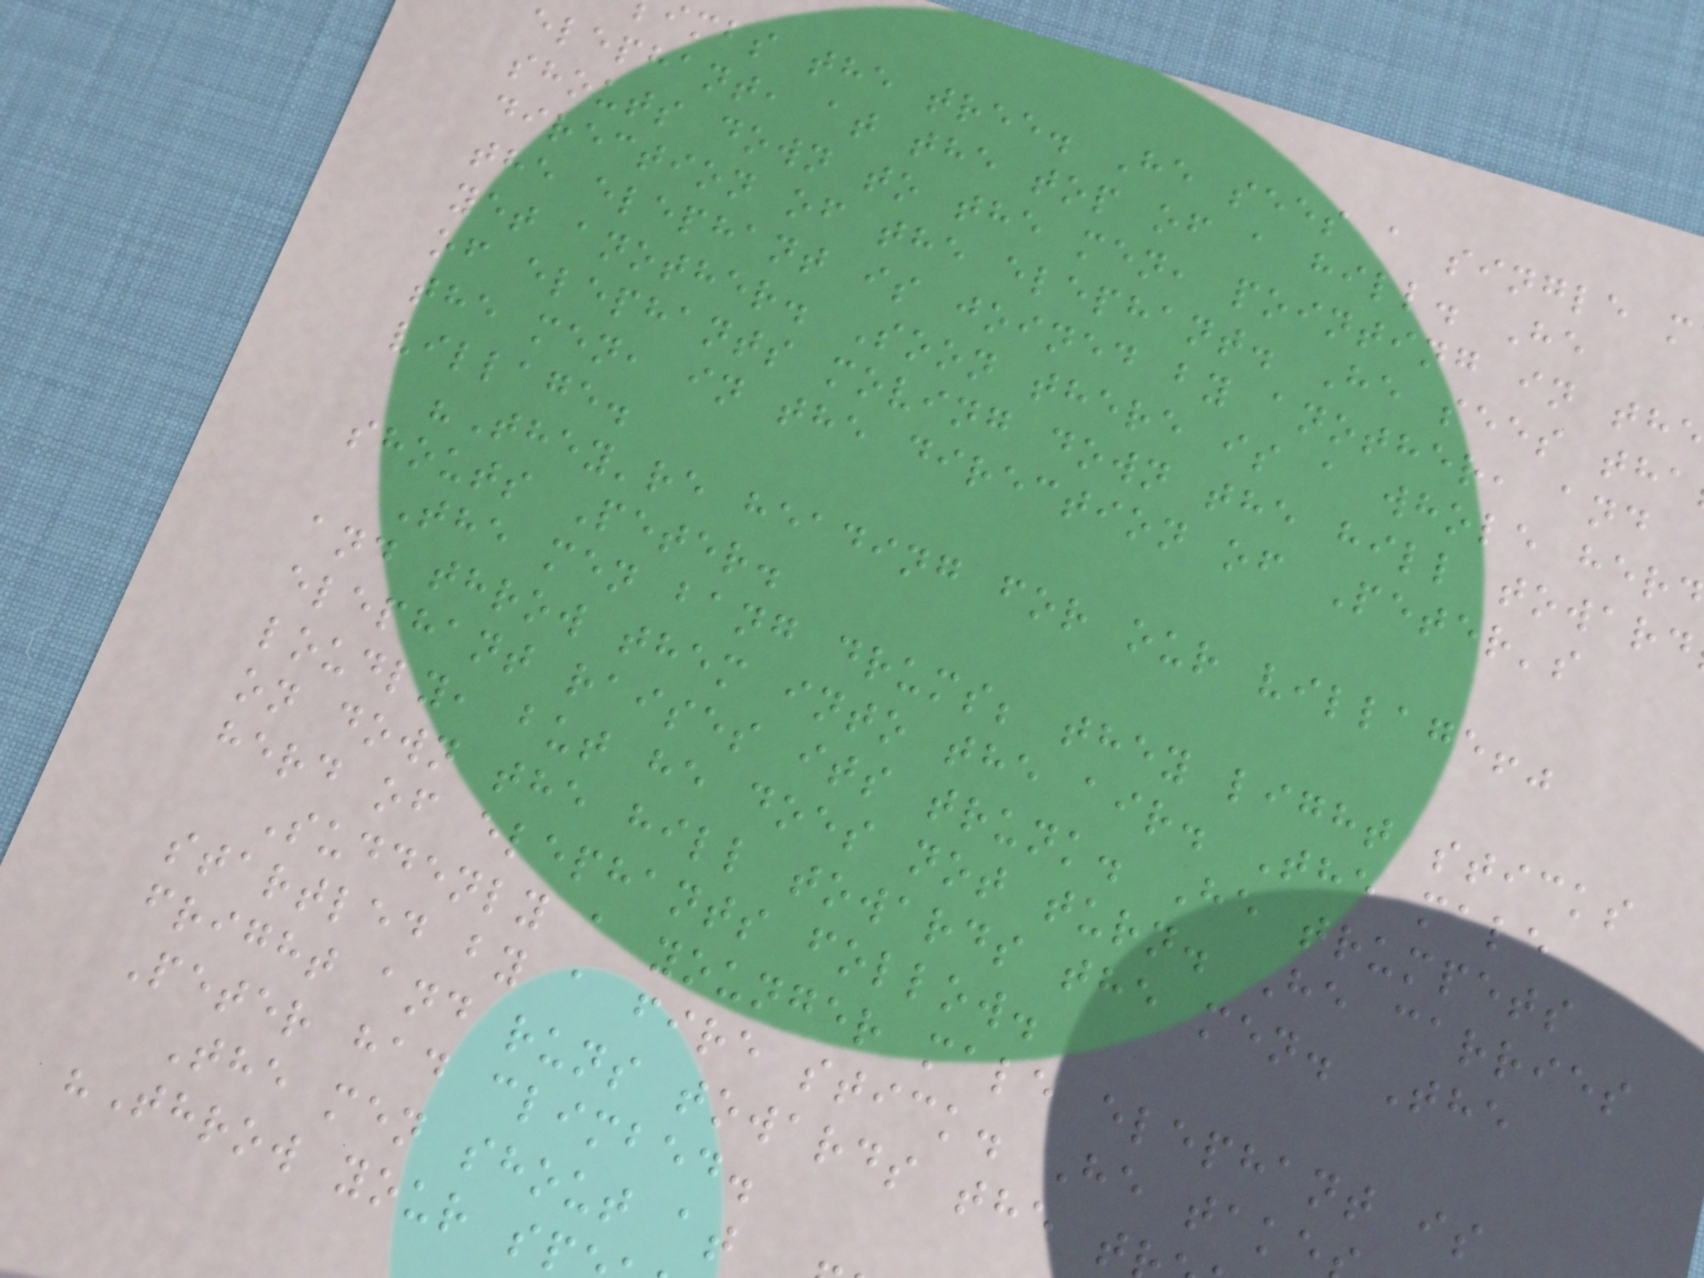imbs the tree. He sees a single m
elephant, at the top of a hill. He
shouts down to the men, pointing in the
direction of the elephant. He sees tha
the elephant is joined by another, and
yet another. Soon there is a whole herd
of elephants moving down the hill toward
the men, in the direction of Peter's
village.
"They're heading for our village!"
shouts Peter.
The men bang drums; they light sticks
and throw them into the air. The male
elephant raises its trunk. He trumpets
loudly, but he does not turn. He carries
on down the hill towards the men. The
herd of elephants follow.
Suddenly a younger male elephant is
startled by a fire stick. He take
fright and runs towards the t
Peter had climbed.
The men shout at
"Throw your sp
